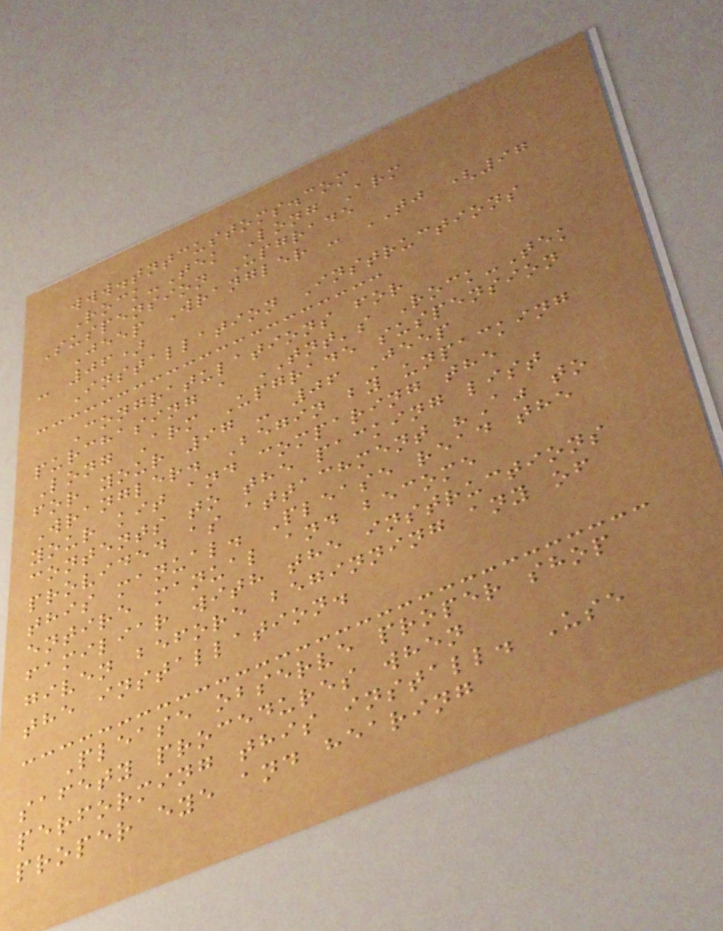www.tntcustoms.com
Rock-Tek Long Arm
Suspension Upgrade
Jeep Wrangler - TJ (97
- 06)
Installation Instructions
Congratulations for
purchasing a TNT's Rock-Tek
Long Arm Upgrade suspension
for your 97 - 06 Jeep
Wrangler. Begin by unpacking
your kit and comparing the
contents to the packing list
provided as attachment "A" to
this manual. Please read the
entire manual and become
familiar with the instructions
given before beginning any of
the installation.
Please observe proper shop
safety procedures when
performing this install. Use
proper eye and hearing
